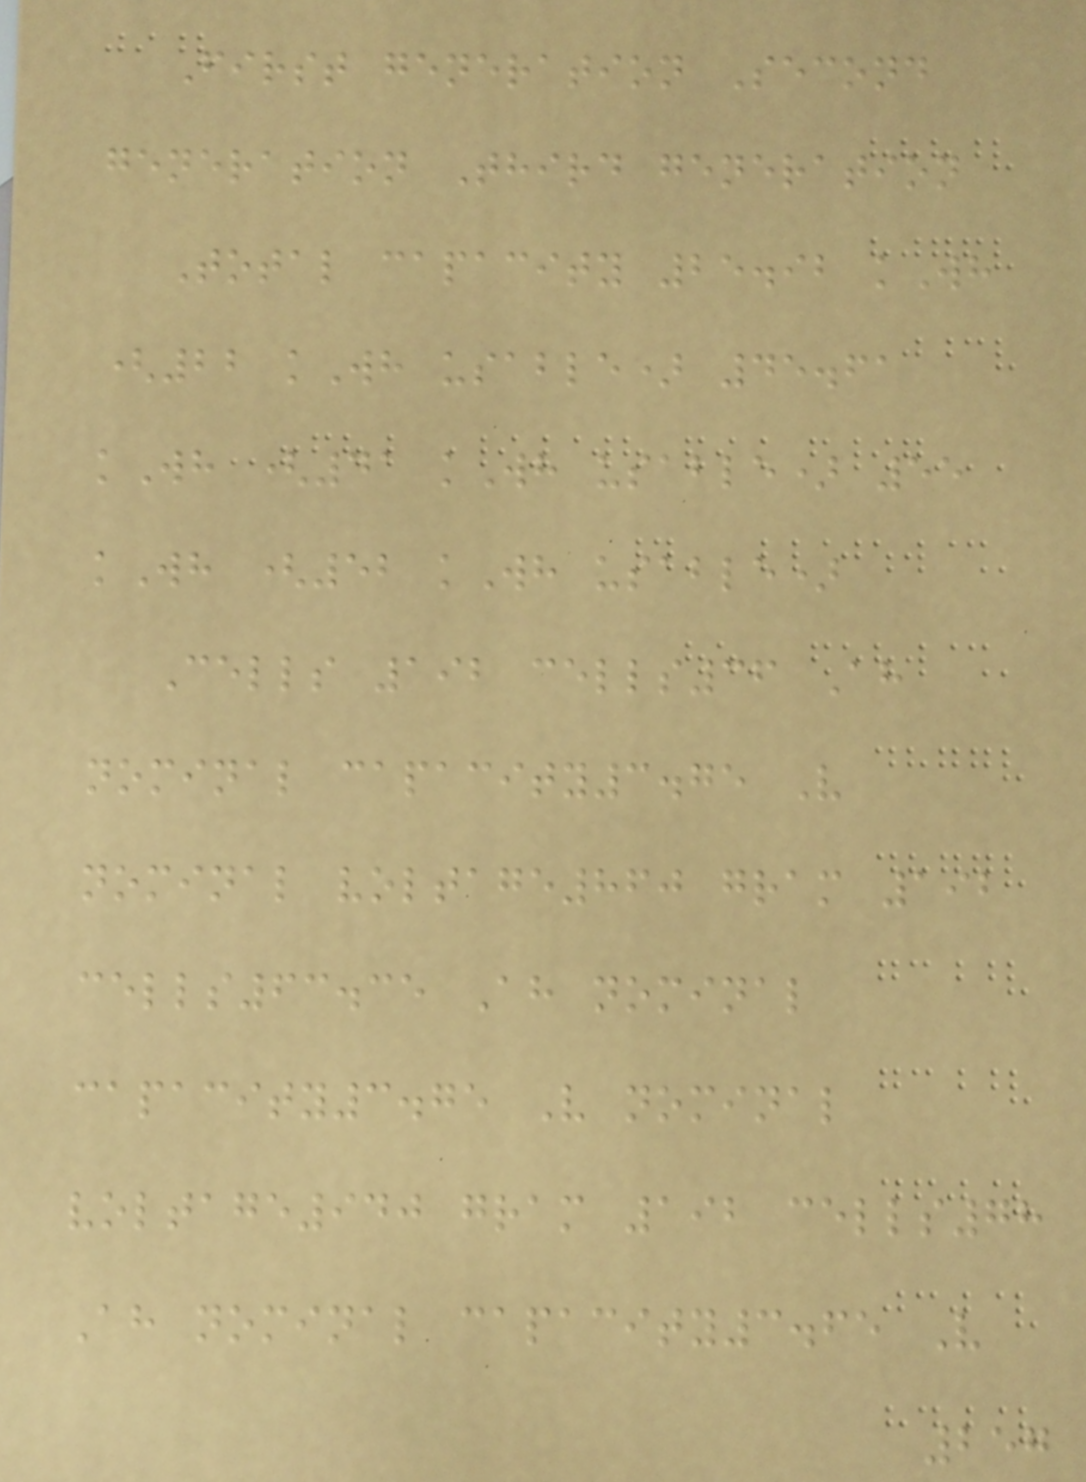First generation Second
generation Third generation
Total capacity 25.92 kWh
(22 kWh usable) 45.61
kWh (41 kWh usable) 55
kWh (52 kWh usable)
Cells 192 cells36 Ah
nominal capacity3.75 V
nominal voltage860 gram 192
cells63.35 Ah nominal
capacity3.75 V nominal
voltage940 gram 192 cells78
Ah nominal capacity3.65 V
257
